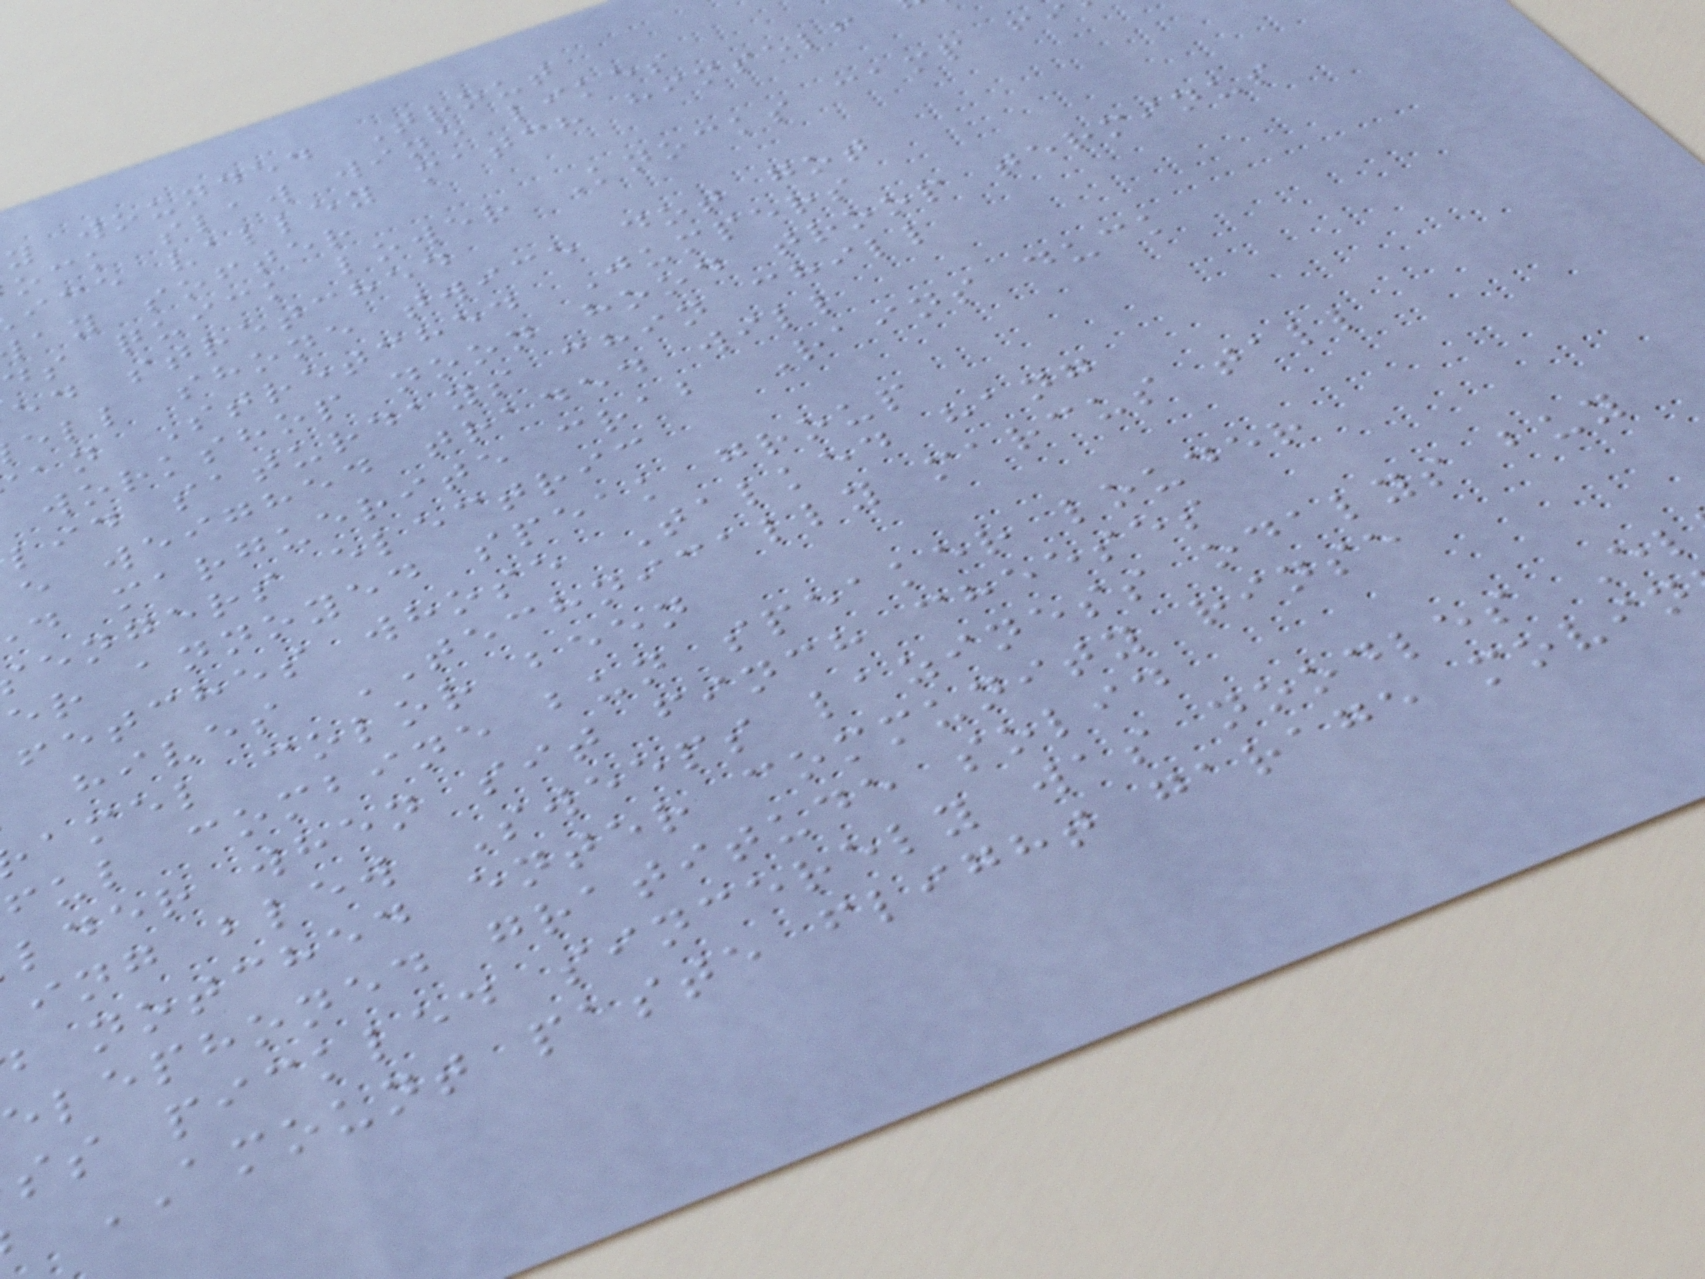y wounded Trout
ock slaw wine likes
ice valley match himself
ay softer
ds quick lower Knocks camp fi
ed stretched
ell shone twice dot got
an Stretched Jumpers
workshop noon hood troop terminus
lid saturdays chin chill
e weighed traded will
d marguerite crab Rains duck
engers electric
er annoyed speak group
fetches whose Talked hang
hives TECHNICALLY marcus tall
amel color been
ful combine bun speaker louder
lder when sit finch cheeses
ing blew Sweeps laziness odalys buy
notched enter community rinse
elephoned gratitude solid
ss pickled sincerely was noodles El
AMOUNT paste flight garage movin
